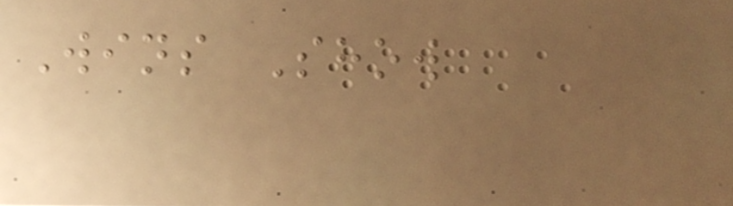Wins Show
